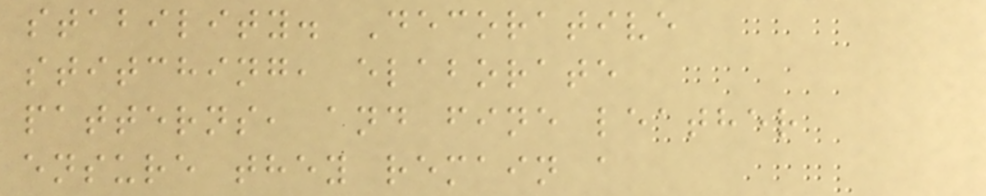stability. Decorative
stitching, elaborate
patterns, and fine leather
ensure they remain a
